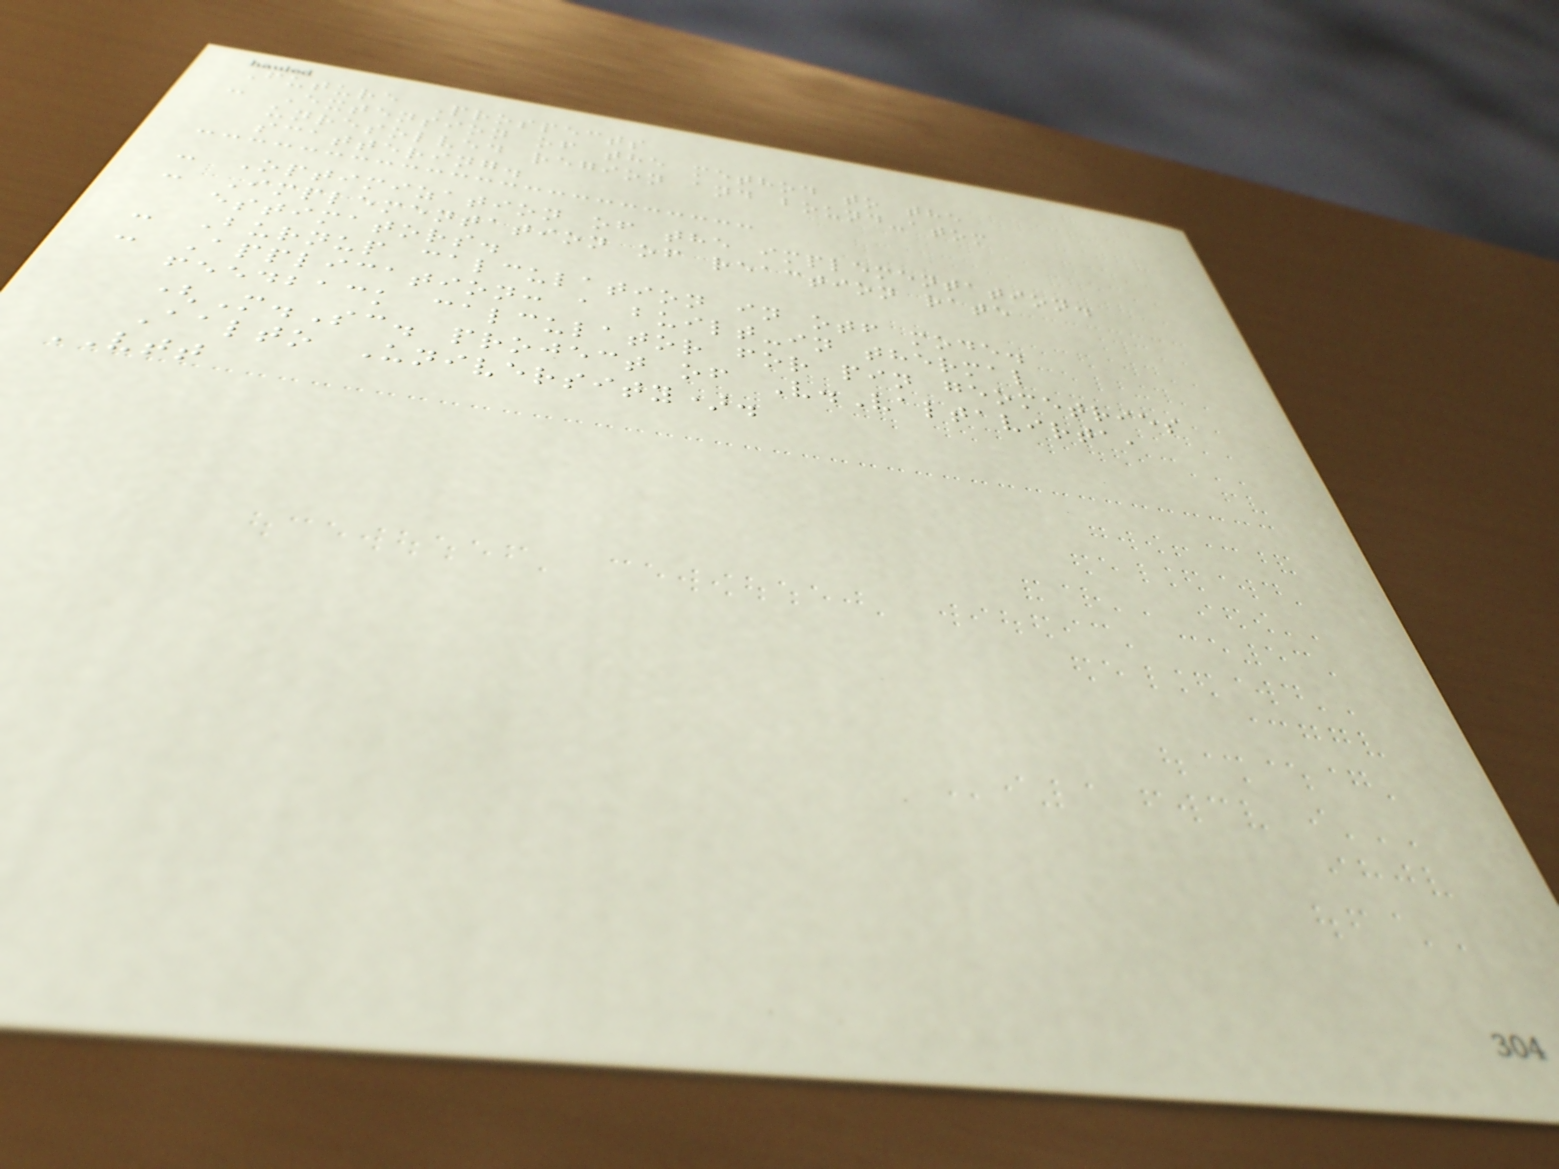Future Prospects
- Extension of the method to the
unresolved region and bound-atom
scattering.
- Optimization of the implementation.
- Implementation of reaction rate
estimators.
- Burnup calculation in otf mode.
- Application: a built-in thermal
feedback calculator for pin geometries
(M.Sc. project of V.Valtavirta,
Aalto University).
VTT
